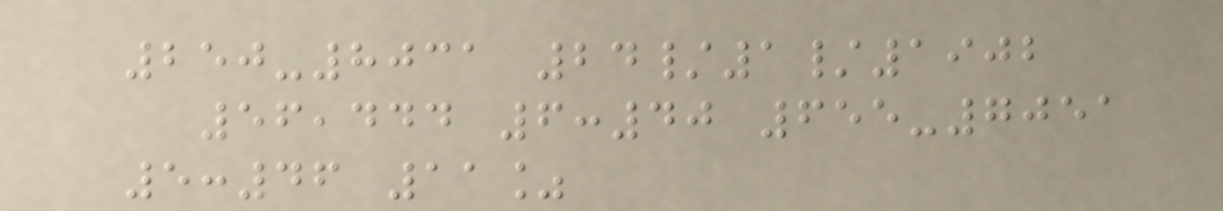250-8031 24/1/1902
56,444 6:40 655-7051
5:46 11%
